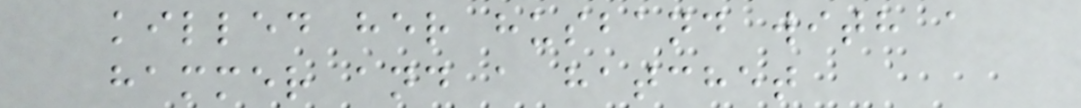killed her husband with a
hammer and a hatchet
